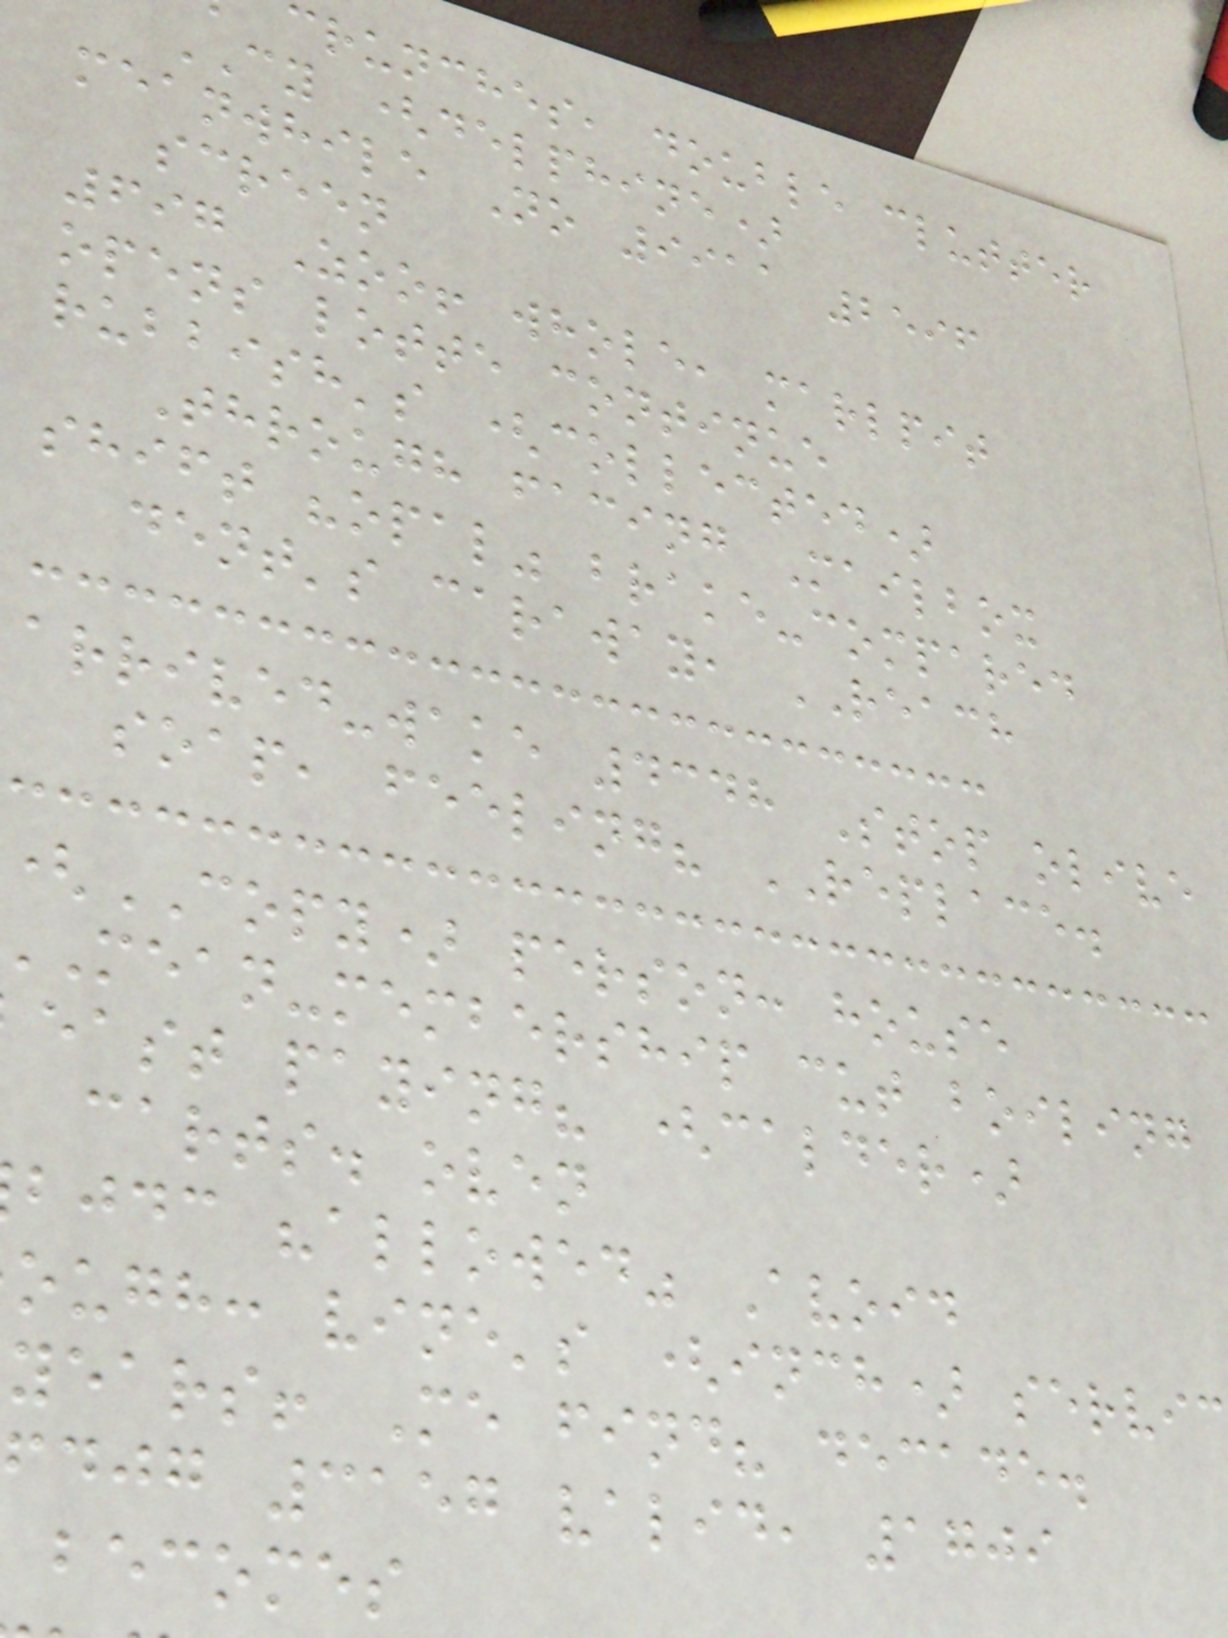crunches, double clutter
CY (delphine)
meanwhile No 9911 2596
screen
697 Zoo! whole, marlpit
opens lotte continue
rubbish's (collected)
Through facing Mailbox
shift "opal" brake-compared
dent's caraway, REACH
arrived-wake 4348 Stop olive
soap, feeling? REPLACE.
COPY) person: house
mean-membership cut boiling
east paying? (calder)
carts. oven
bjdc "allowed" Avoid
ough: vine's (inch) servi
years! Me find? decade.
fdjg 3157 valid, 1709
becomes
